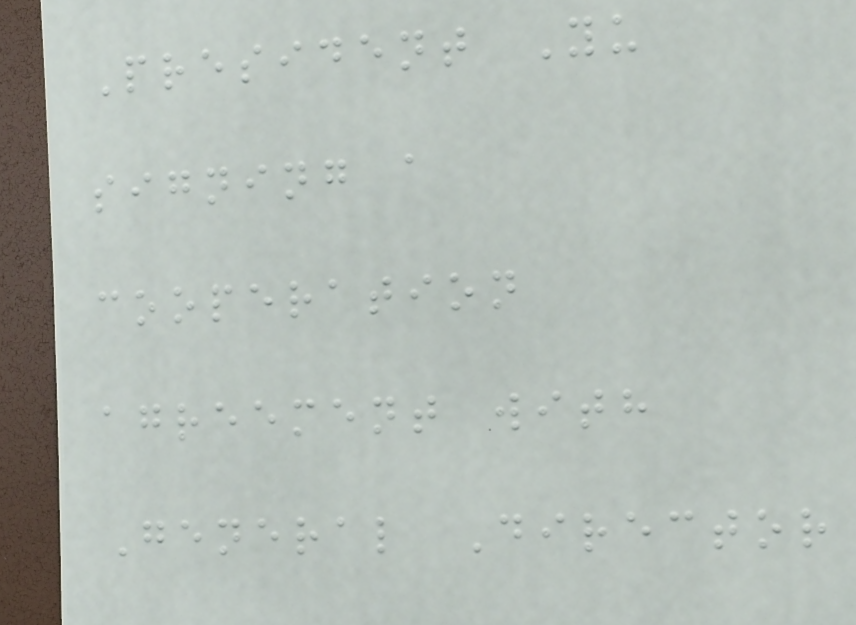President Yu
signing a
cooperation
agreement with
General Director
